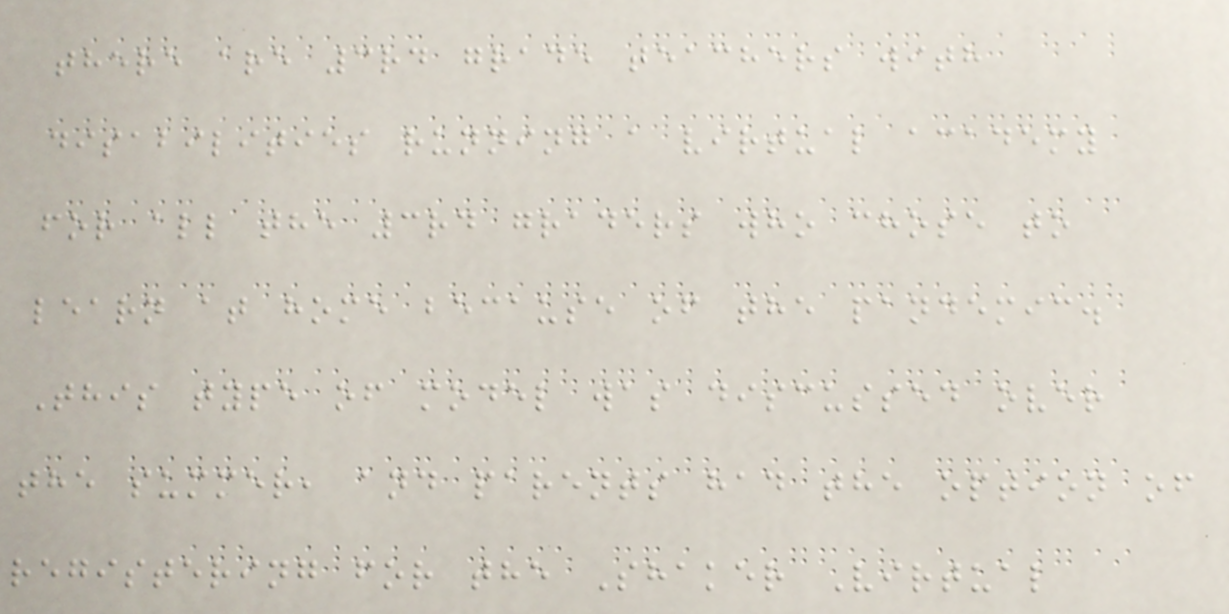there are 3rd grade teachers with
disabilities running a virtual academy
for all the 3rd graders who chose to
learn at home because of the pandemic.
This type of model was discussed over
the summer, and parents had the option of
registering for the Shaker Virtual
